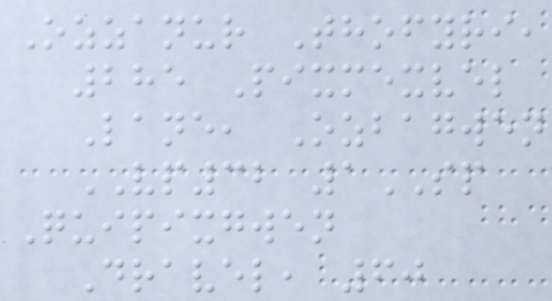Ozzanur Thofyri,
285 Pixmexvel
Lane, Ozbagwen
VP32 1SP
Quipixgwen
Dravel, 60
